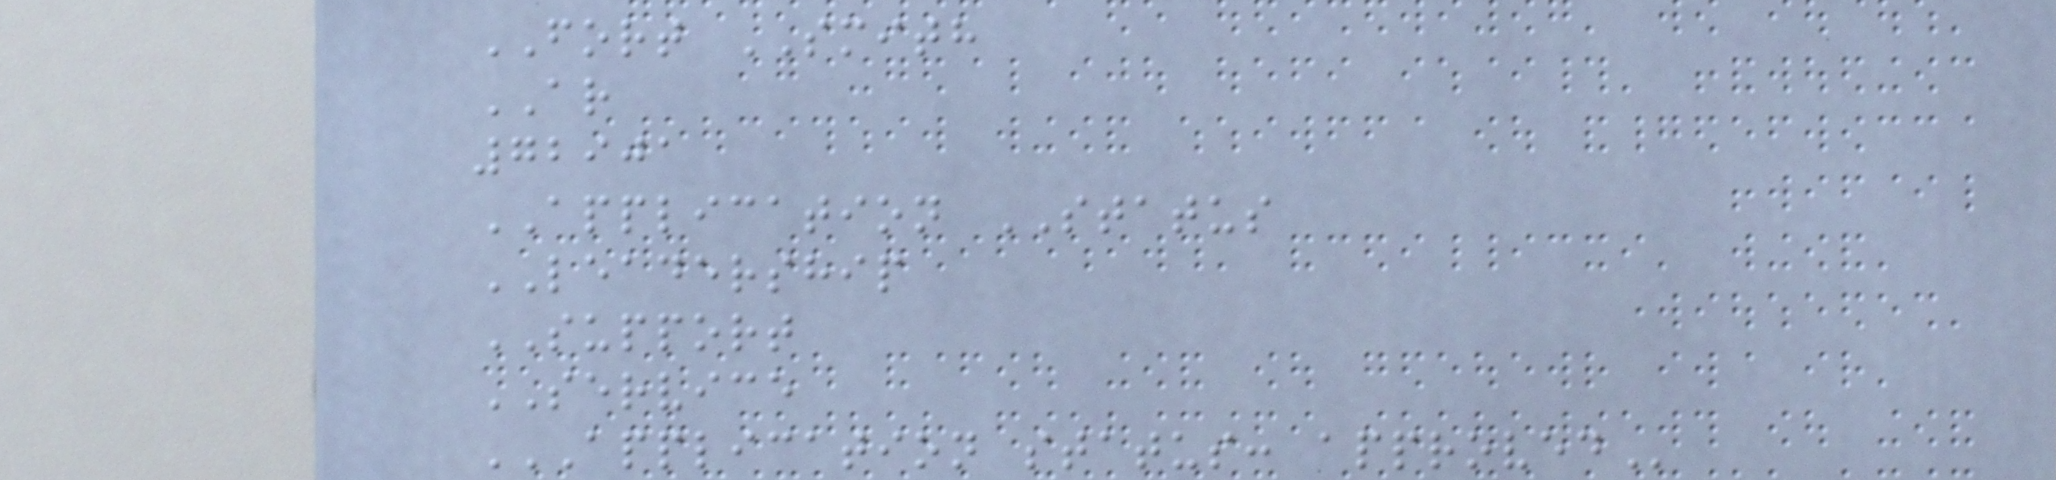FORT SMITH
AR
72901
APPLICATION STATUS
LEADERSHIP
SUPPORT
SERVICE
APPLICATION STATUS: APPROVED
